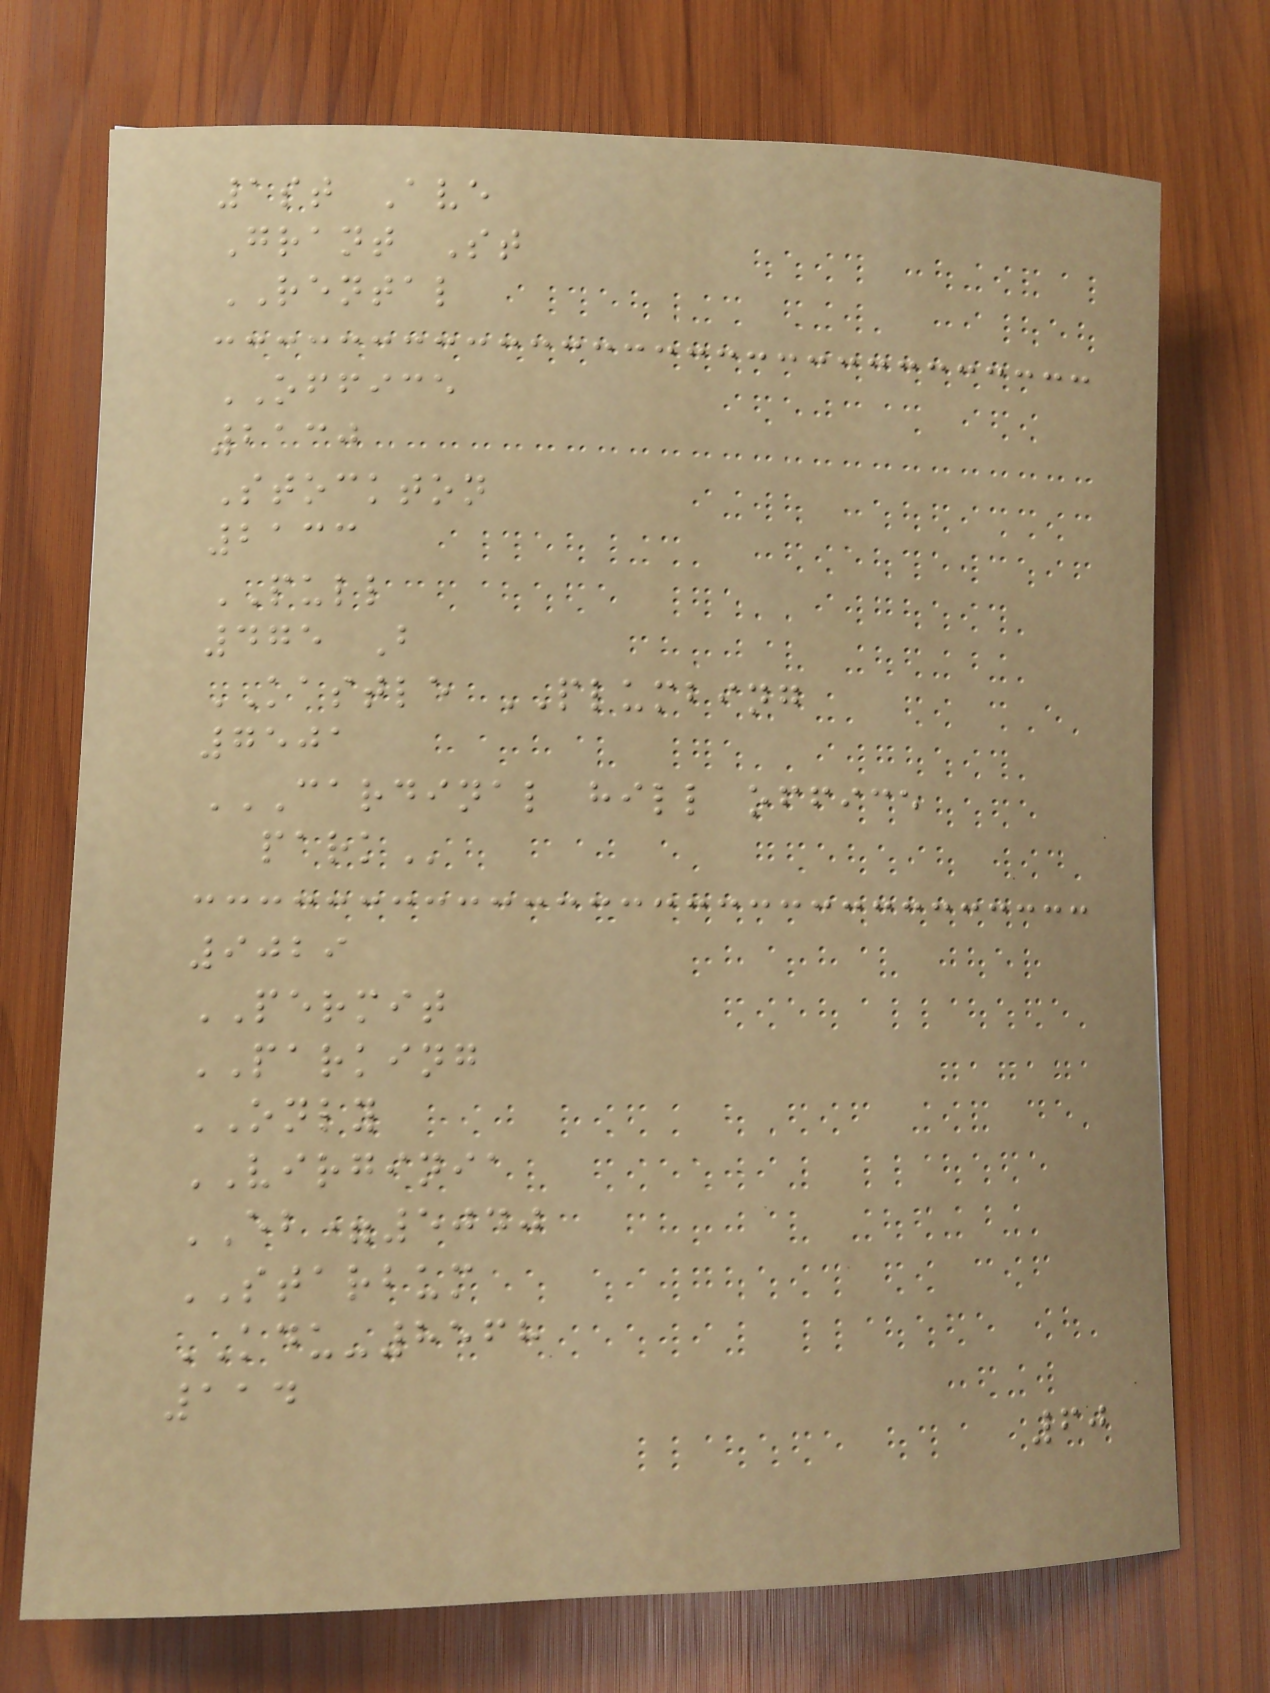1st Ave
Grant St
RENTAL
OFFICE
2130
Stockton
2133
PULL
475 B
KASTLE PLUMBING
7501
CARDINAL HILL OFFICE
PARK
9029
PERMIT
PARKING
ONLY
VIRGINIA
EB=5040
STARBUM
KDU-8568
114
60
